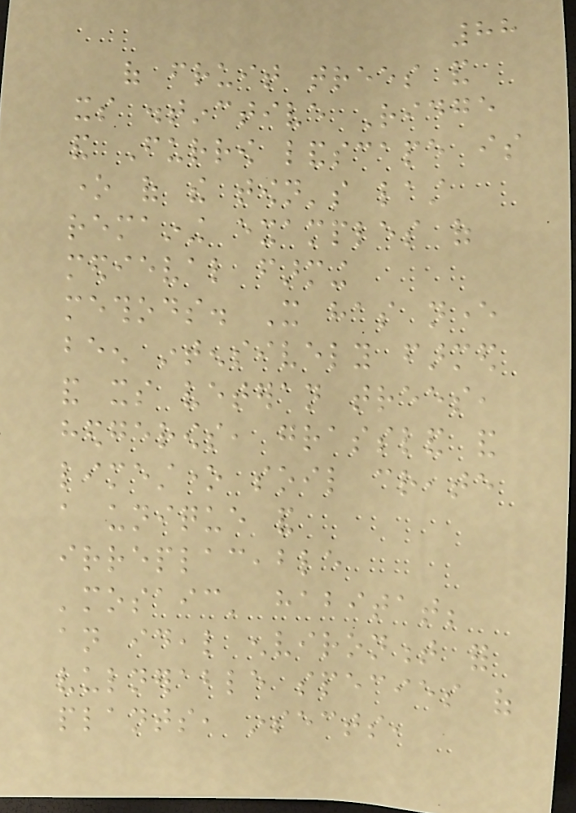88
of fruit trees and
its distinctive Ridge
and Furrow landscape is
one of the town's last
remaining examples of
medieval farming
methods. It has never
been intensively farmed
and its veteran trees,
hedgerows, grassland and
limestone soil create
a unique and
irreplaceable
'mosaic' habitat;
an ideal environment for
vulnerable species of
plants, insects,
